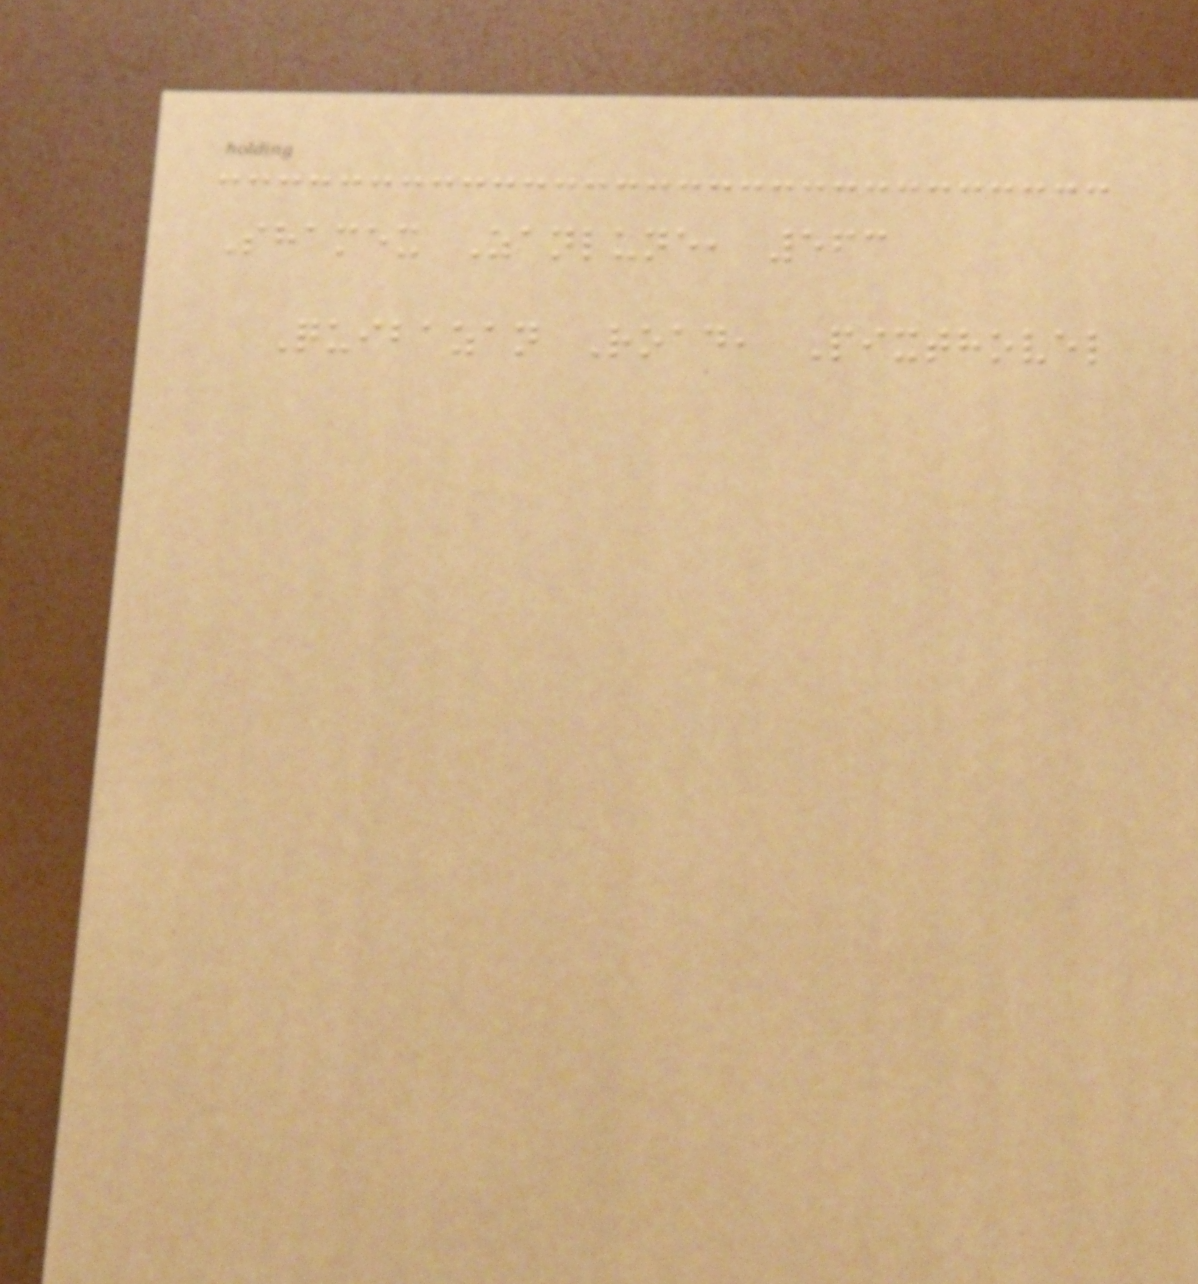Shamex Zanlune, 563
Quibazan Road, Pixthovel
